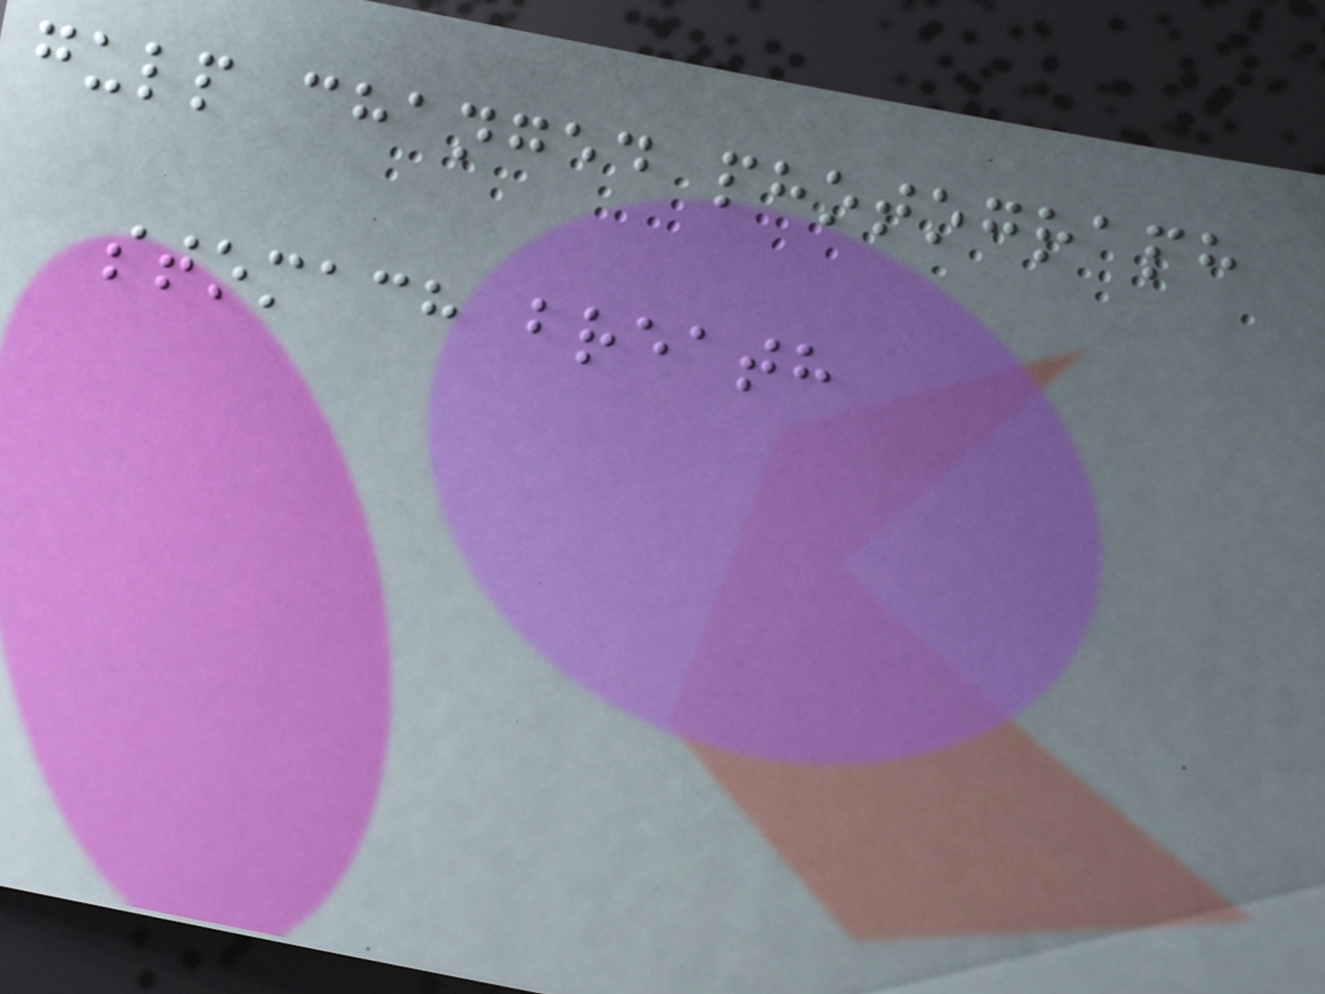gulp changed photograph
stomach breath
